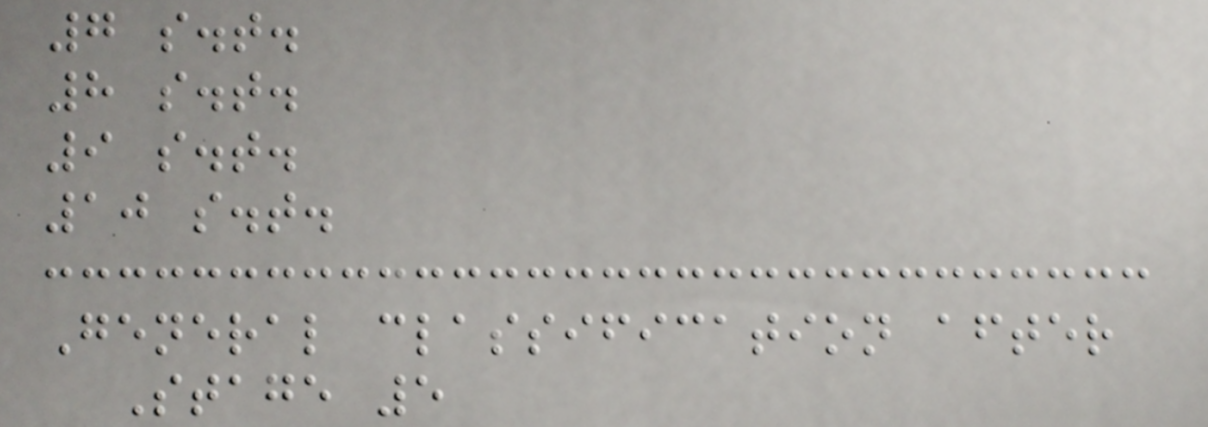7 s.t.
8 s.t.
9 s.t.
10 s.t.
General classification after
Stage 5
